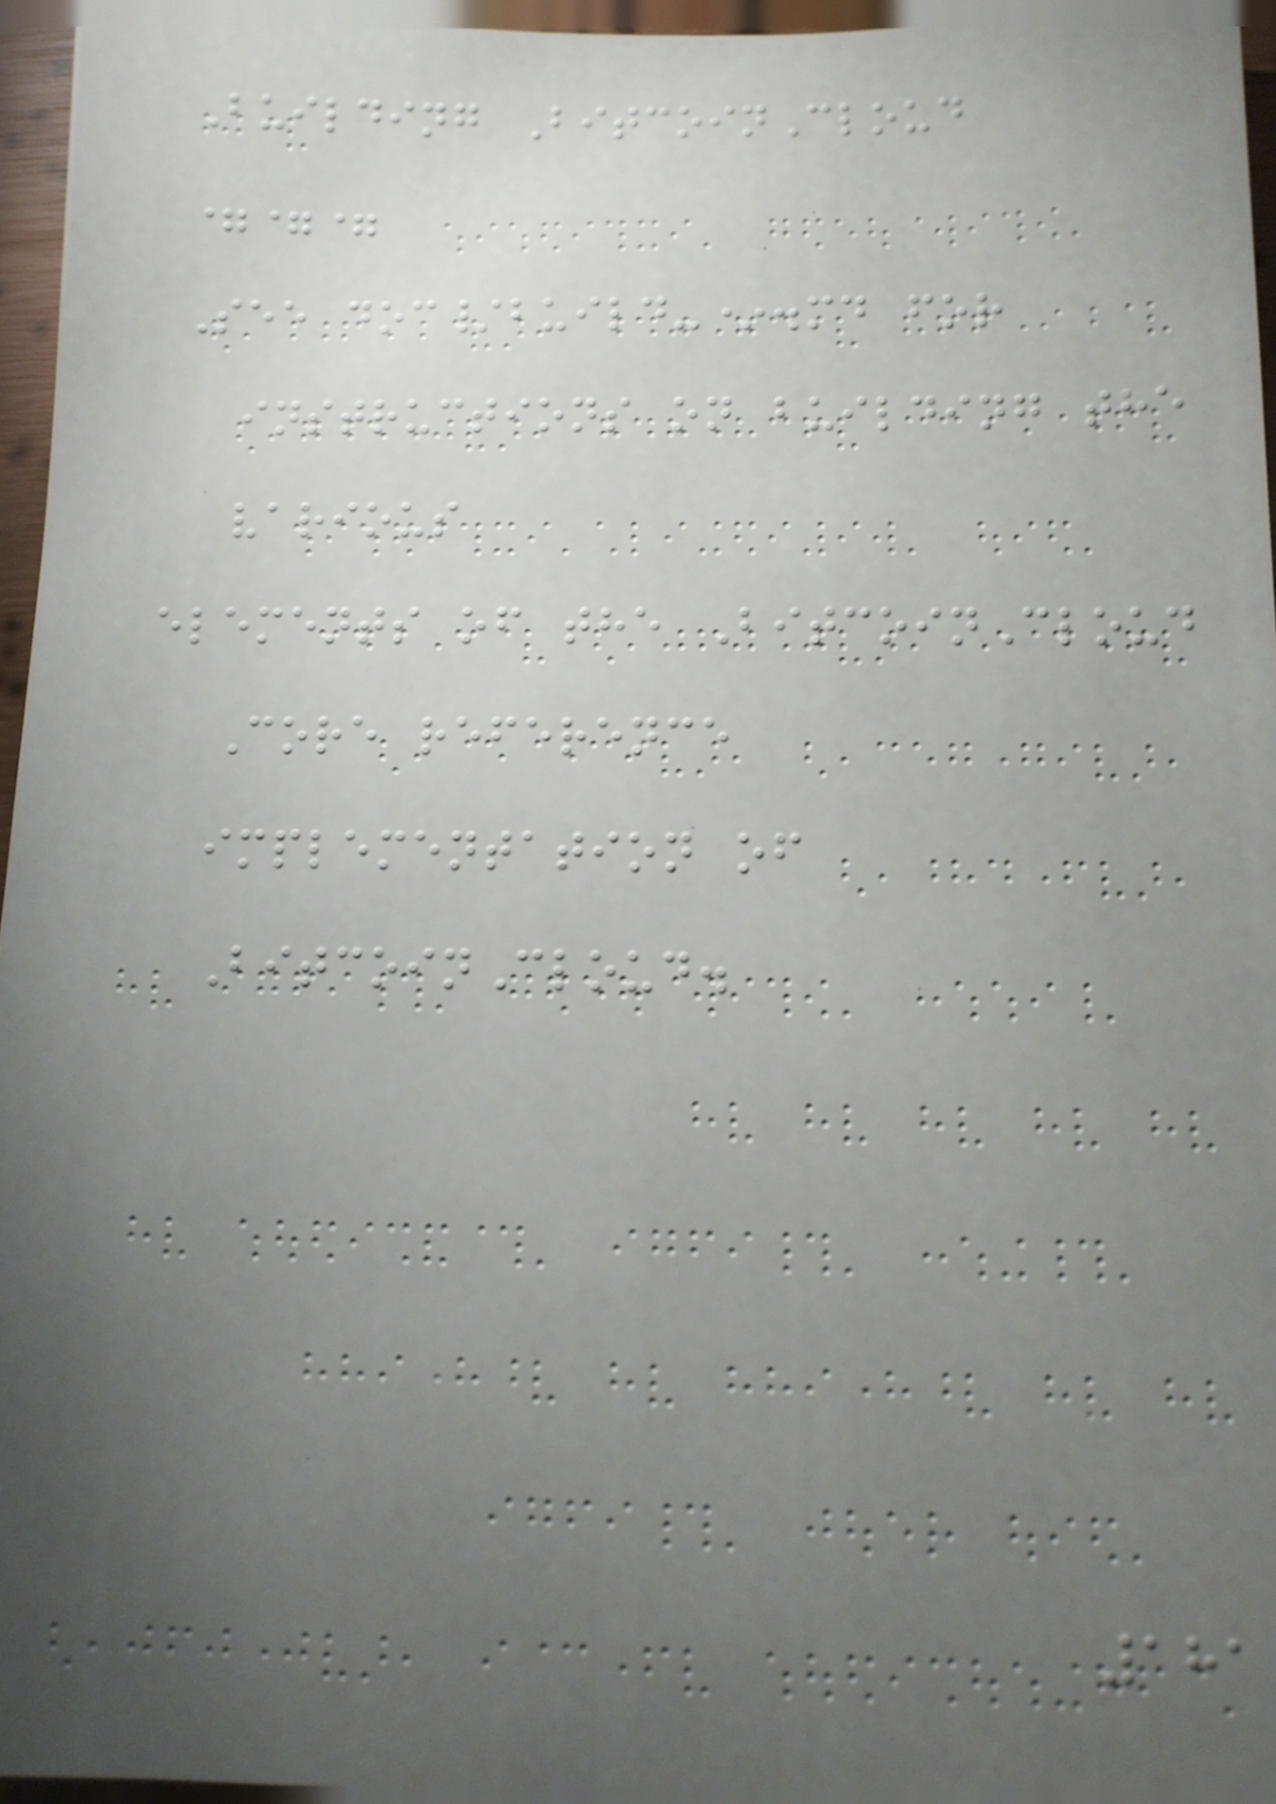Building BitcoinCloud
===
See doc/build-*.md for
instructions on building the
various
elements of the BitcoinCloud
Core reference
implementation of
BitcoinCloud.
181
